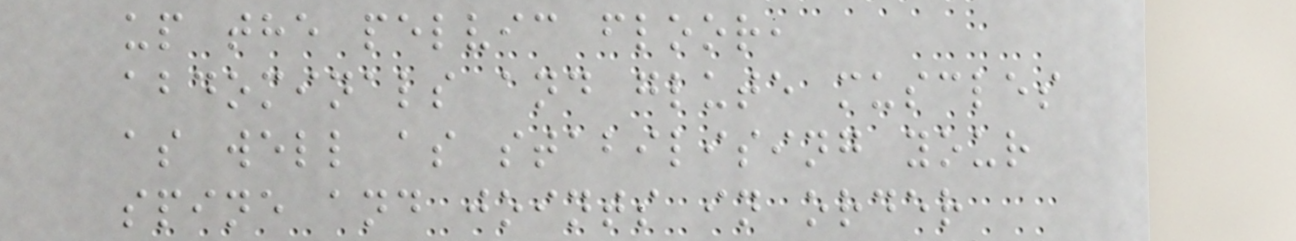up the pelvic floor,
abdominals and glute muscles
as well as stabilising your
spine and joints in order
